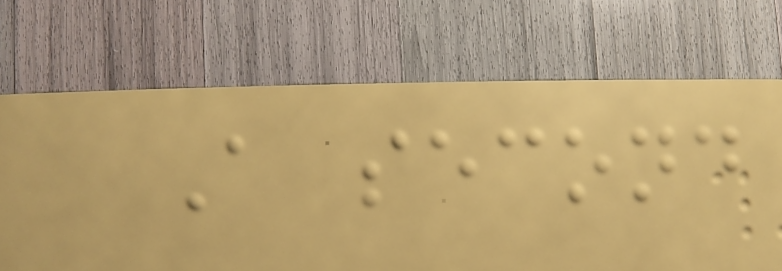A second
